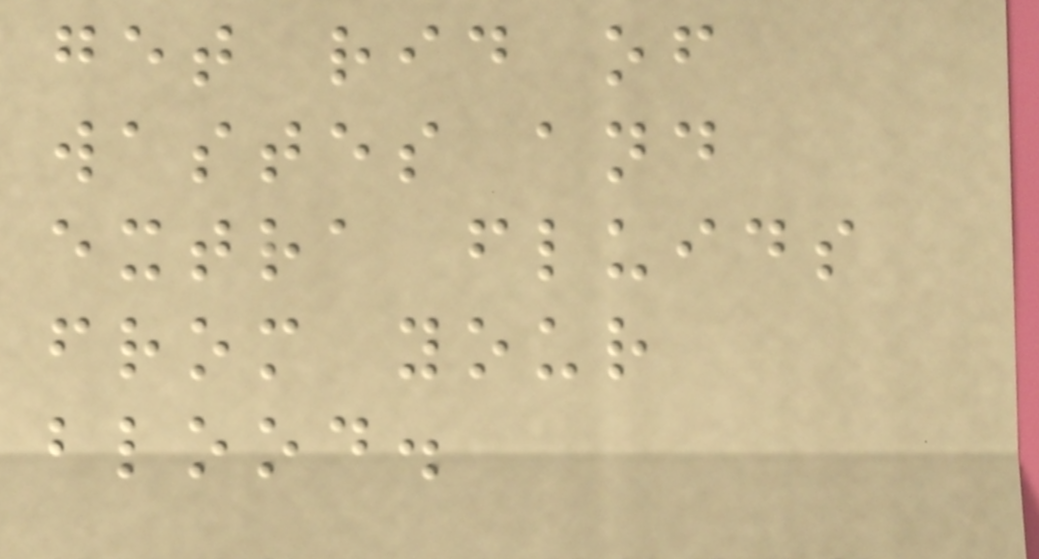get rid of
wastes and
extra fluids
from your
blood.
